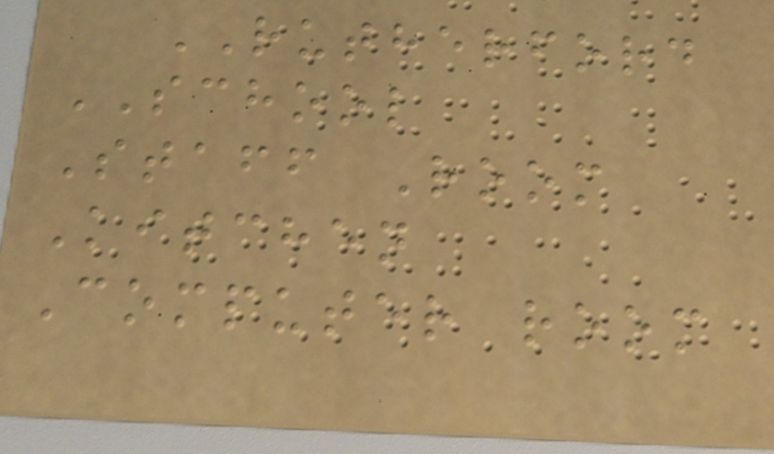RUTHERFORD
SCHOOL
Staff Room
Kitchen
Computer room
